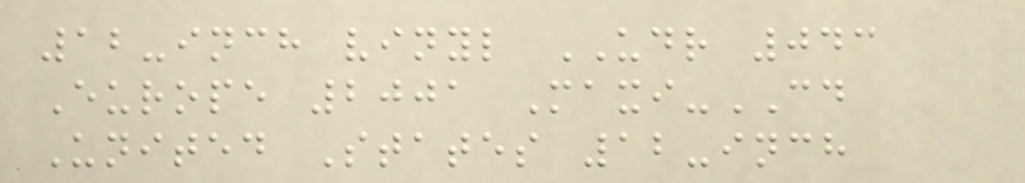12-inch vinyl UDR 043
Europe 2001 Maxi-CD
United States 12-inch
